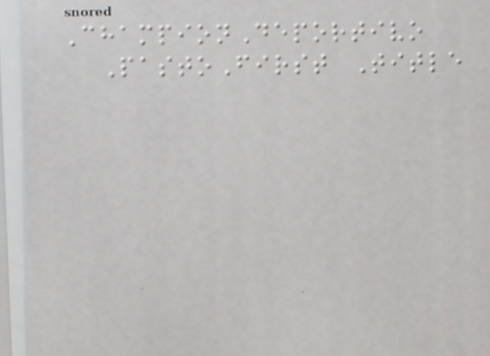ChampionDeportivo
PastoFirst Title
